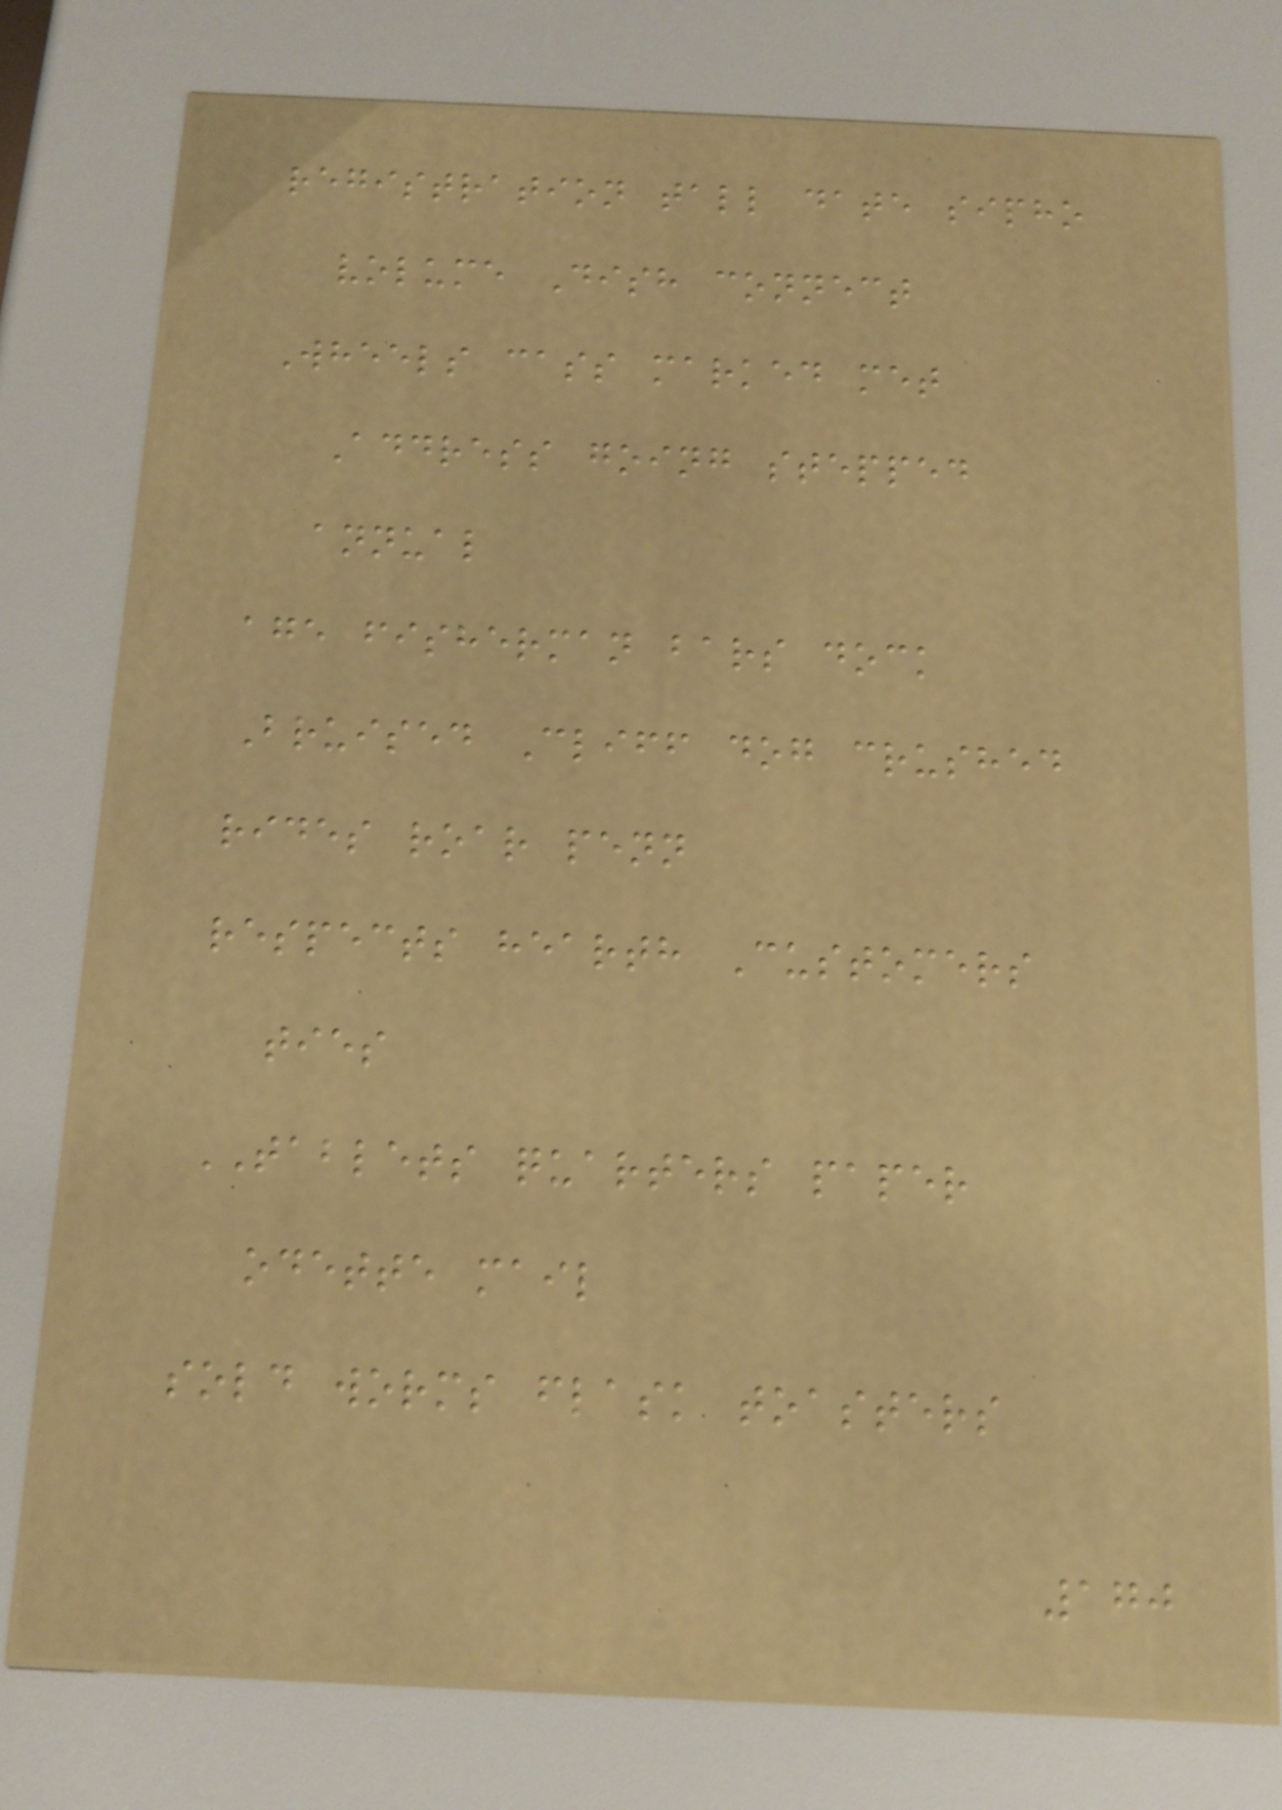registration tall date sipho
volume Dish connect
Wheels cass marked met
Address going stepped
annual
age fisherman bars dock
Bruised Cliff dog crushed
rides roar penn
respects hearth Customers
ties
TABLETS quarters paper
odette mail
sold worms flask toasters
170
